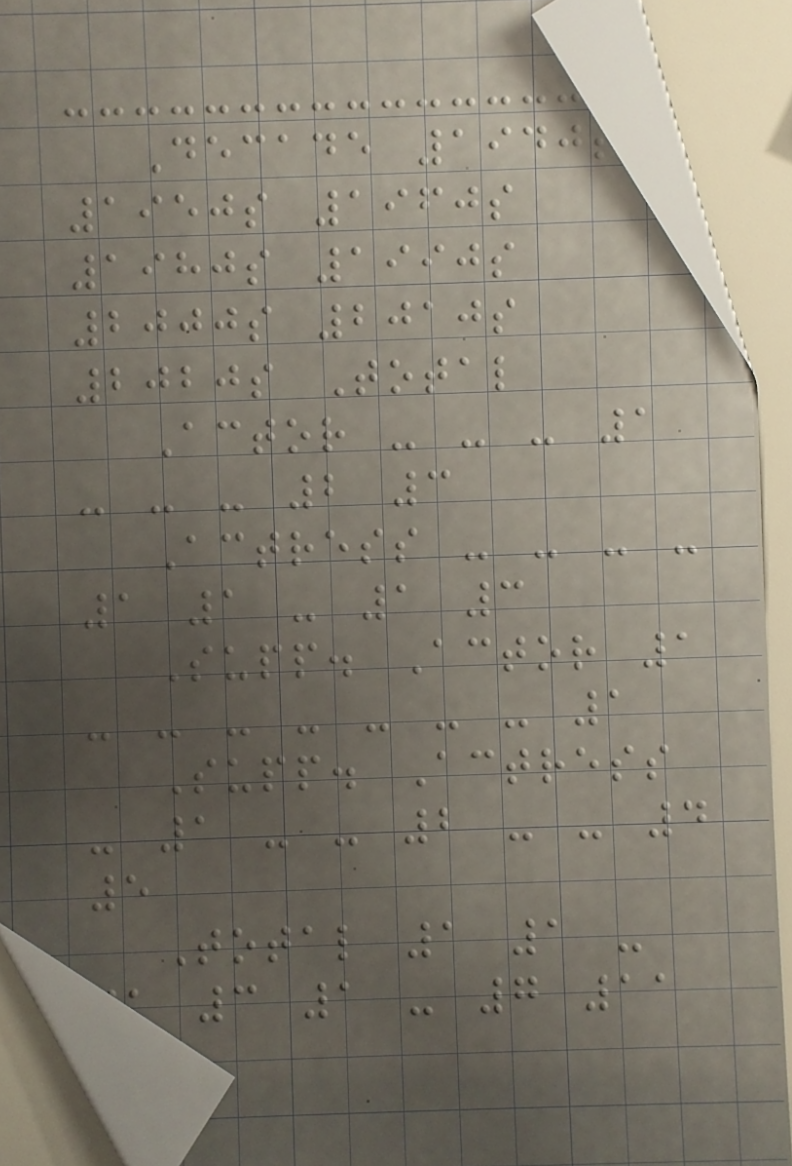Decade 1940s
1950s 1960s
1980s 1990s
2000s 2010s
2020s Total
Actor - - - 1
- - - 2 3
Actress - - - -
1 1 - 1 3
Supp. Actor 1
- - - - - - - 1
Supp. Actress
- 1 - - 2 - - 4
5
Total 1 1 -
1 3 1 - 7 11
